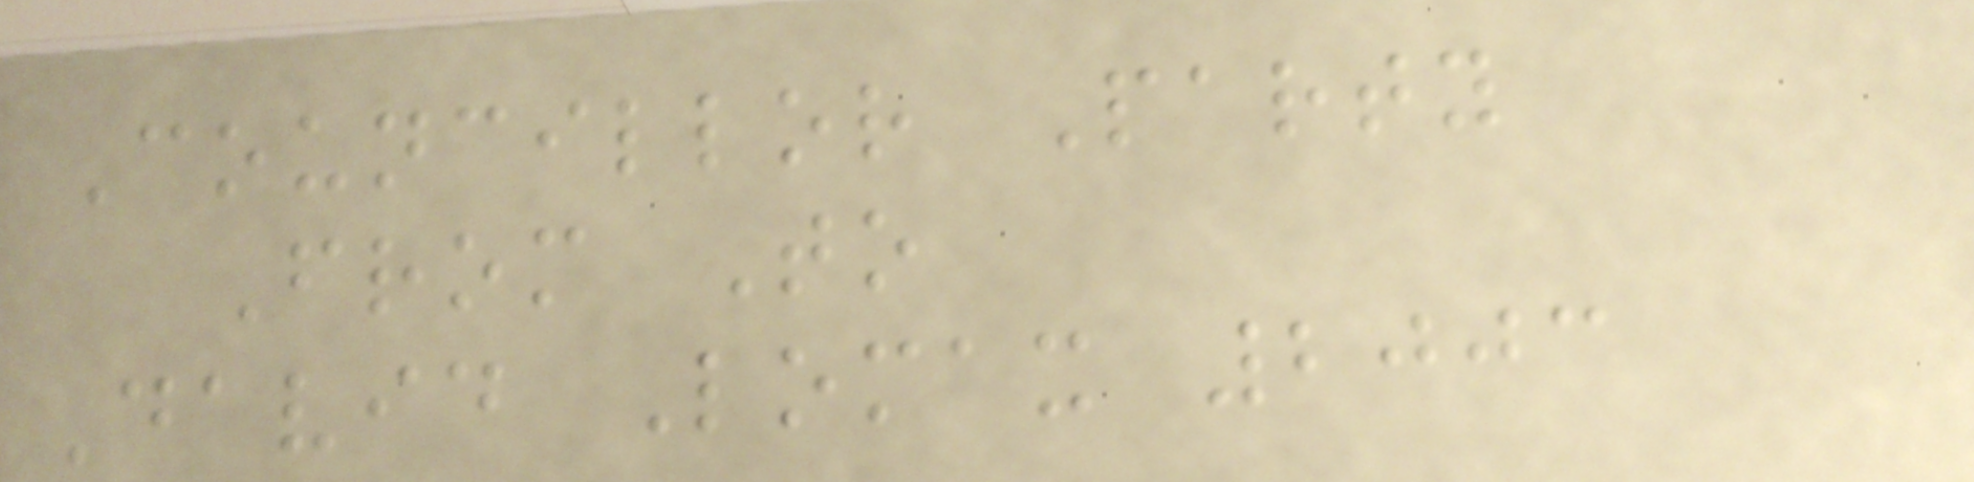Councillor Party
From To
David Lomax 2003
